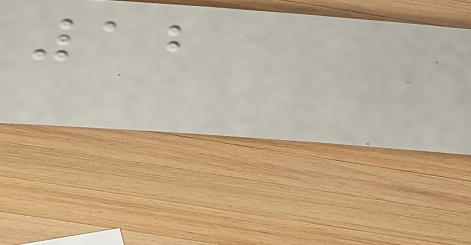12
